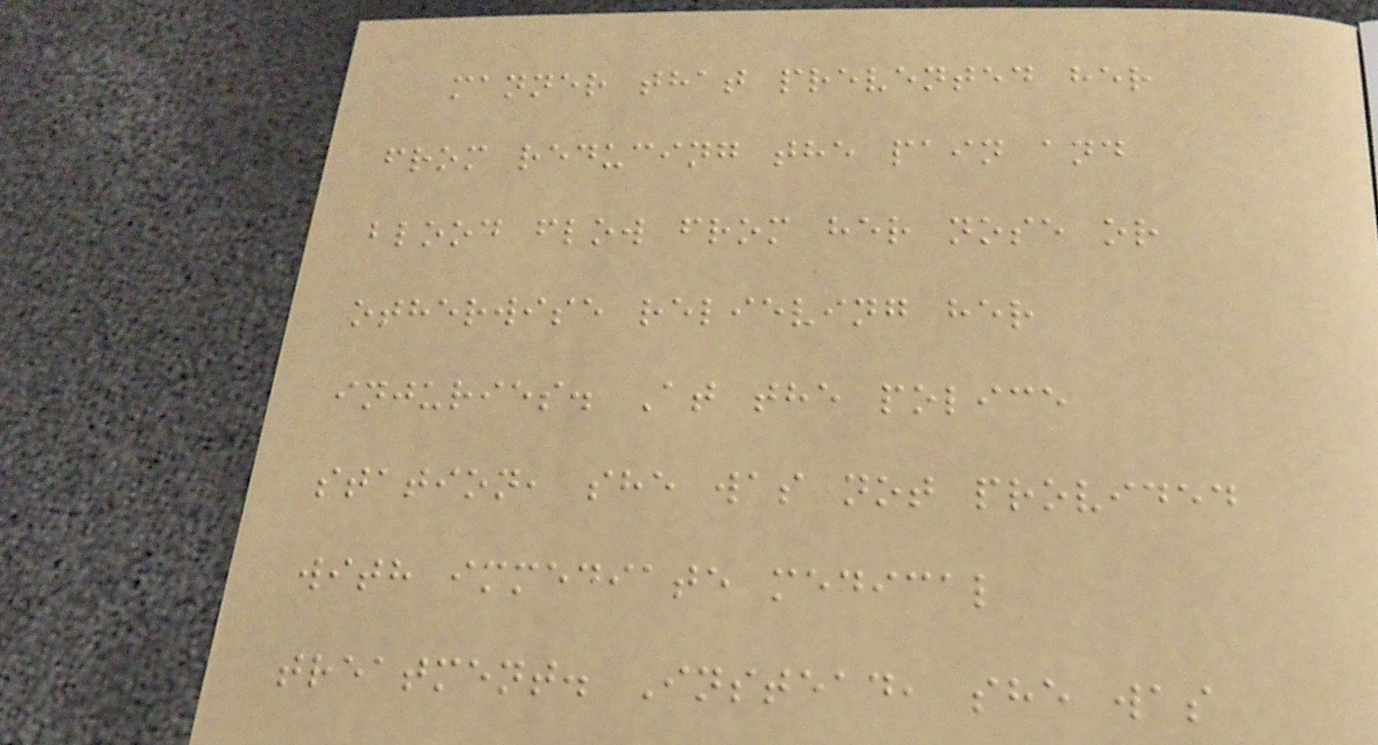manner that prevented her
from reducing the pain and
blood flow from her nose or
otherwise relieving her
injuries. At the police
station, she was not provided
with immediate medical
treatment. Instead, she was
